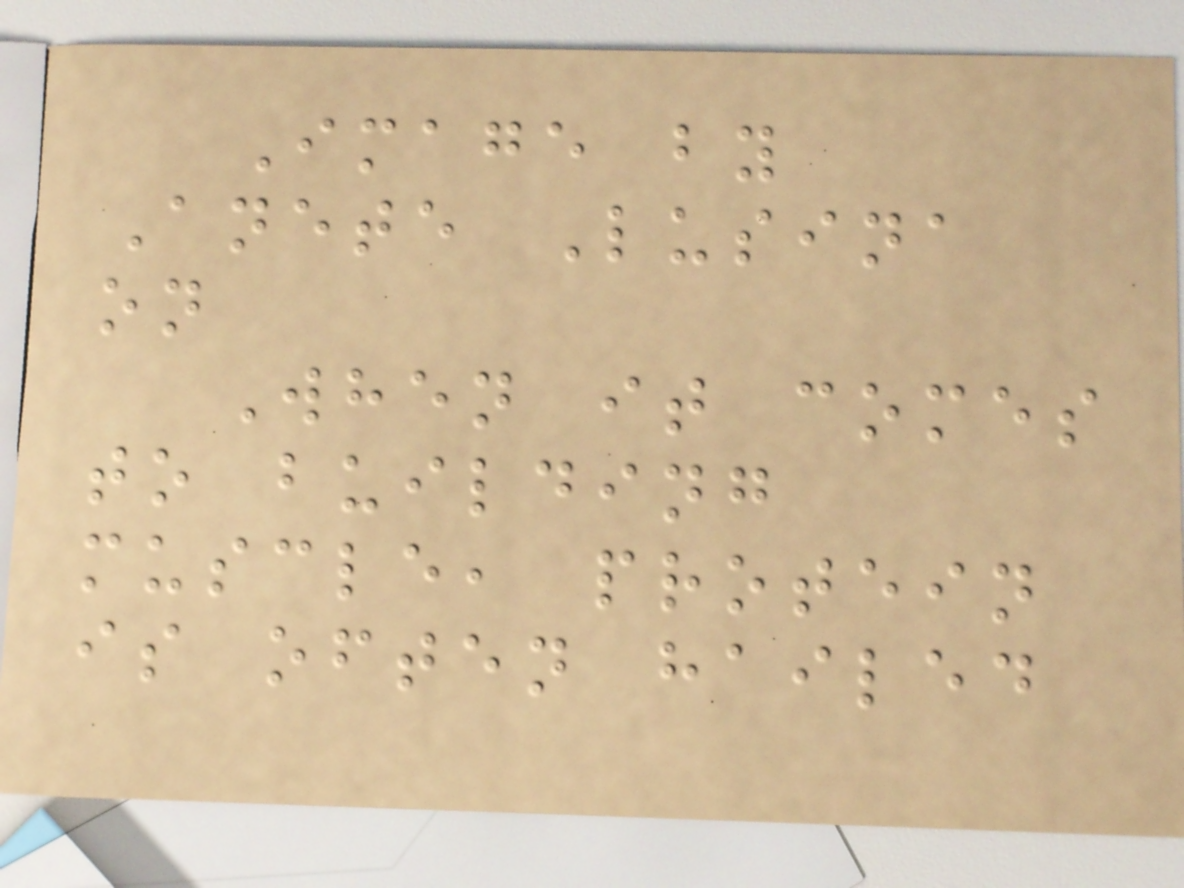Image by
Anete Lusina
on
When it comes
to building
muscle, protein
is often hailed
